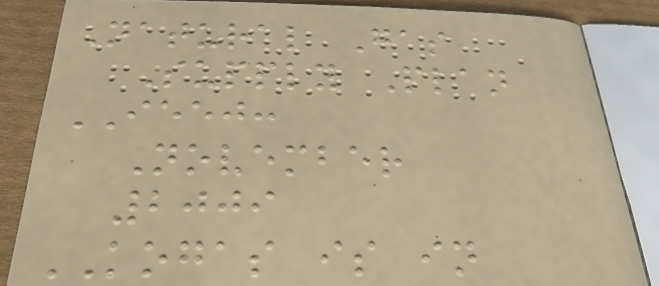Natural Gas
Supply Plan
IEEJ:
November
2009
KOGAS is in
